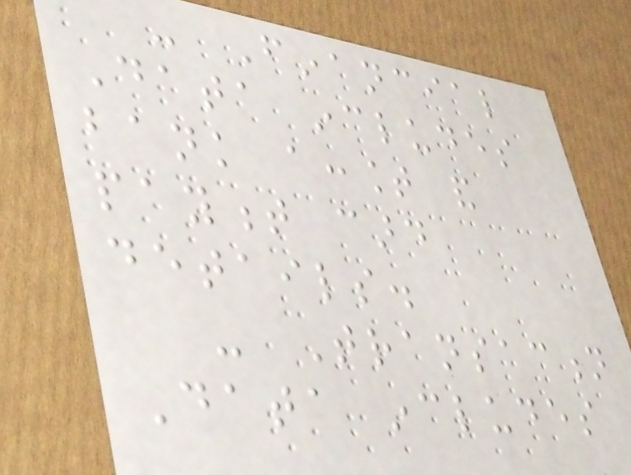- Financial
Data includes
bank account and
payment card
details.
- Transaction
Data includes
